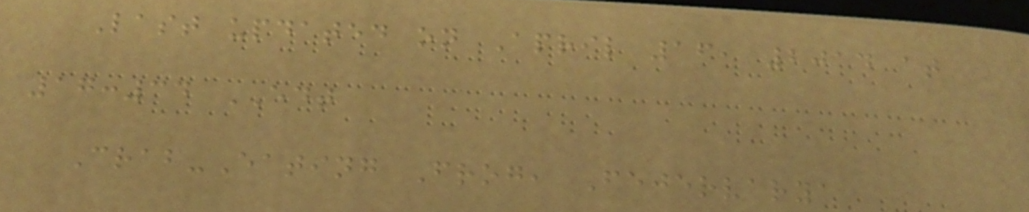Last updated on April 16, 2014 at
17:34 EDT
Crab-Eating Frog, Fejervarya
